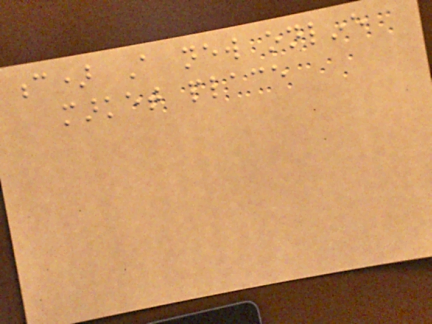c) A new online
market place
